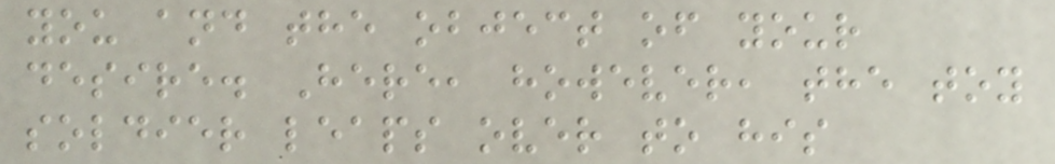you and the object of your
desire. Here, however, the toy
soldier leaps over to his
